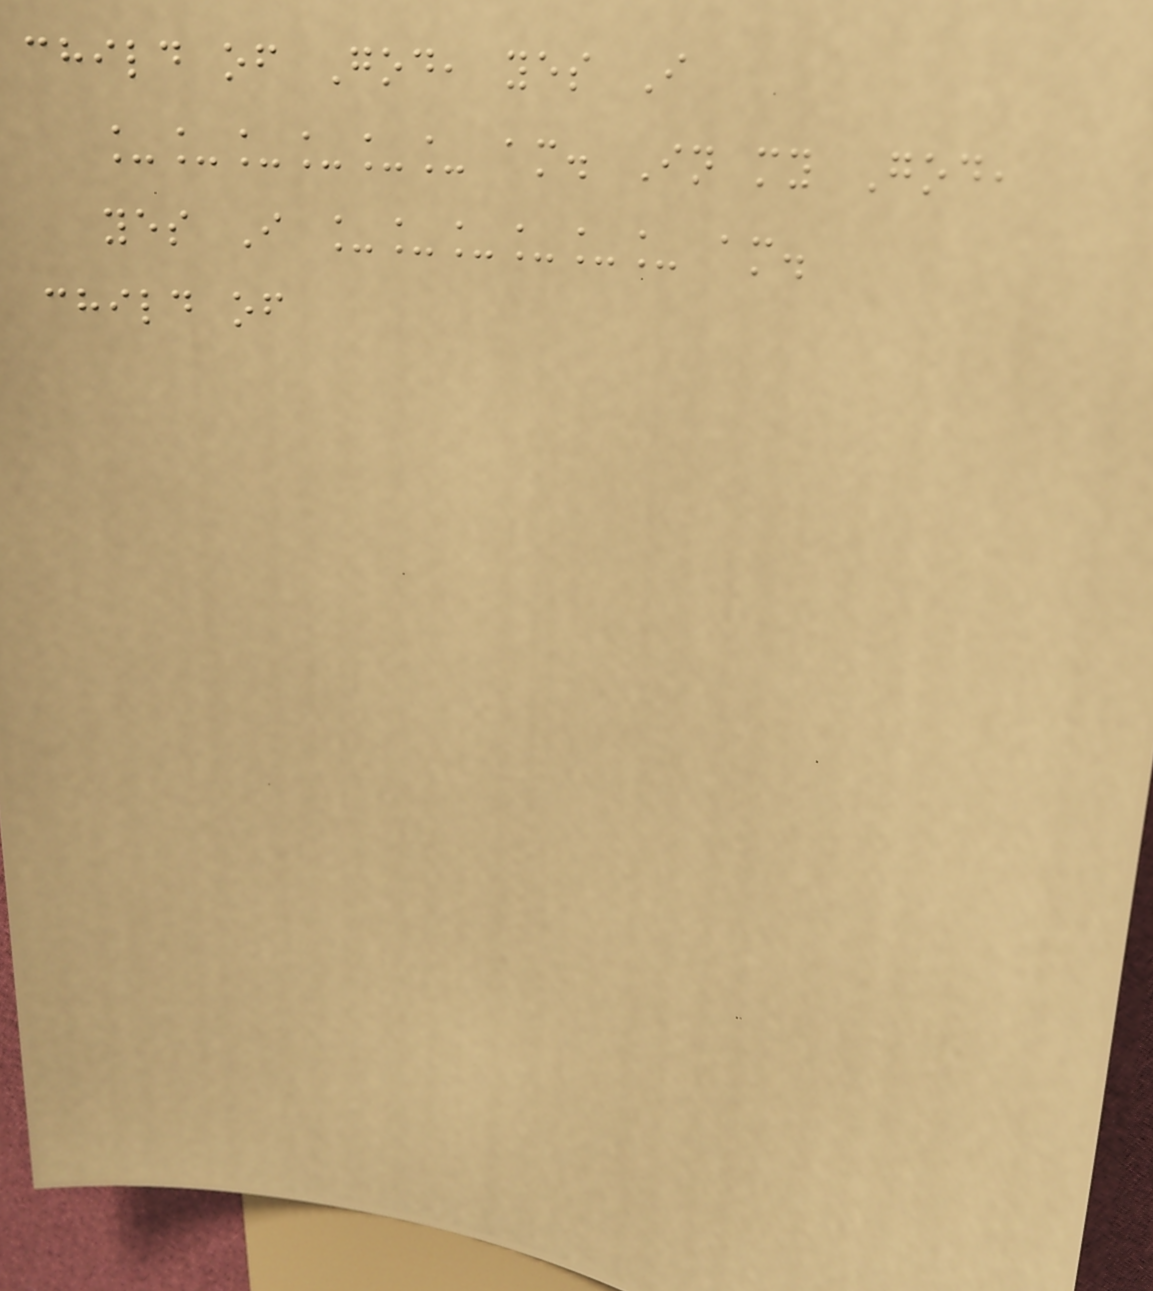child of God, yes I
______ am. In my God,
yes I ______ am.
child of
